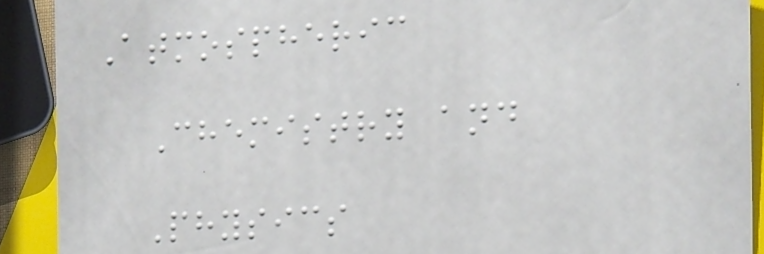Atmospheric
Chemistry and
Physics
